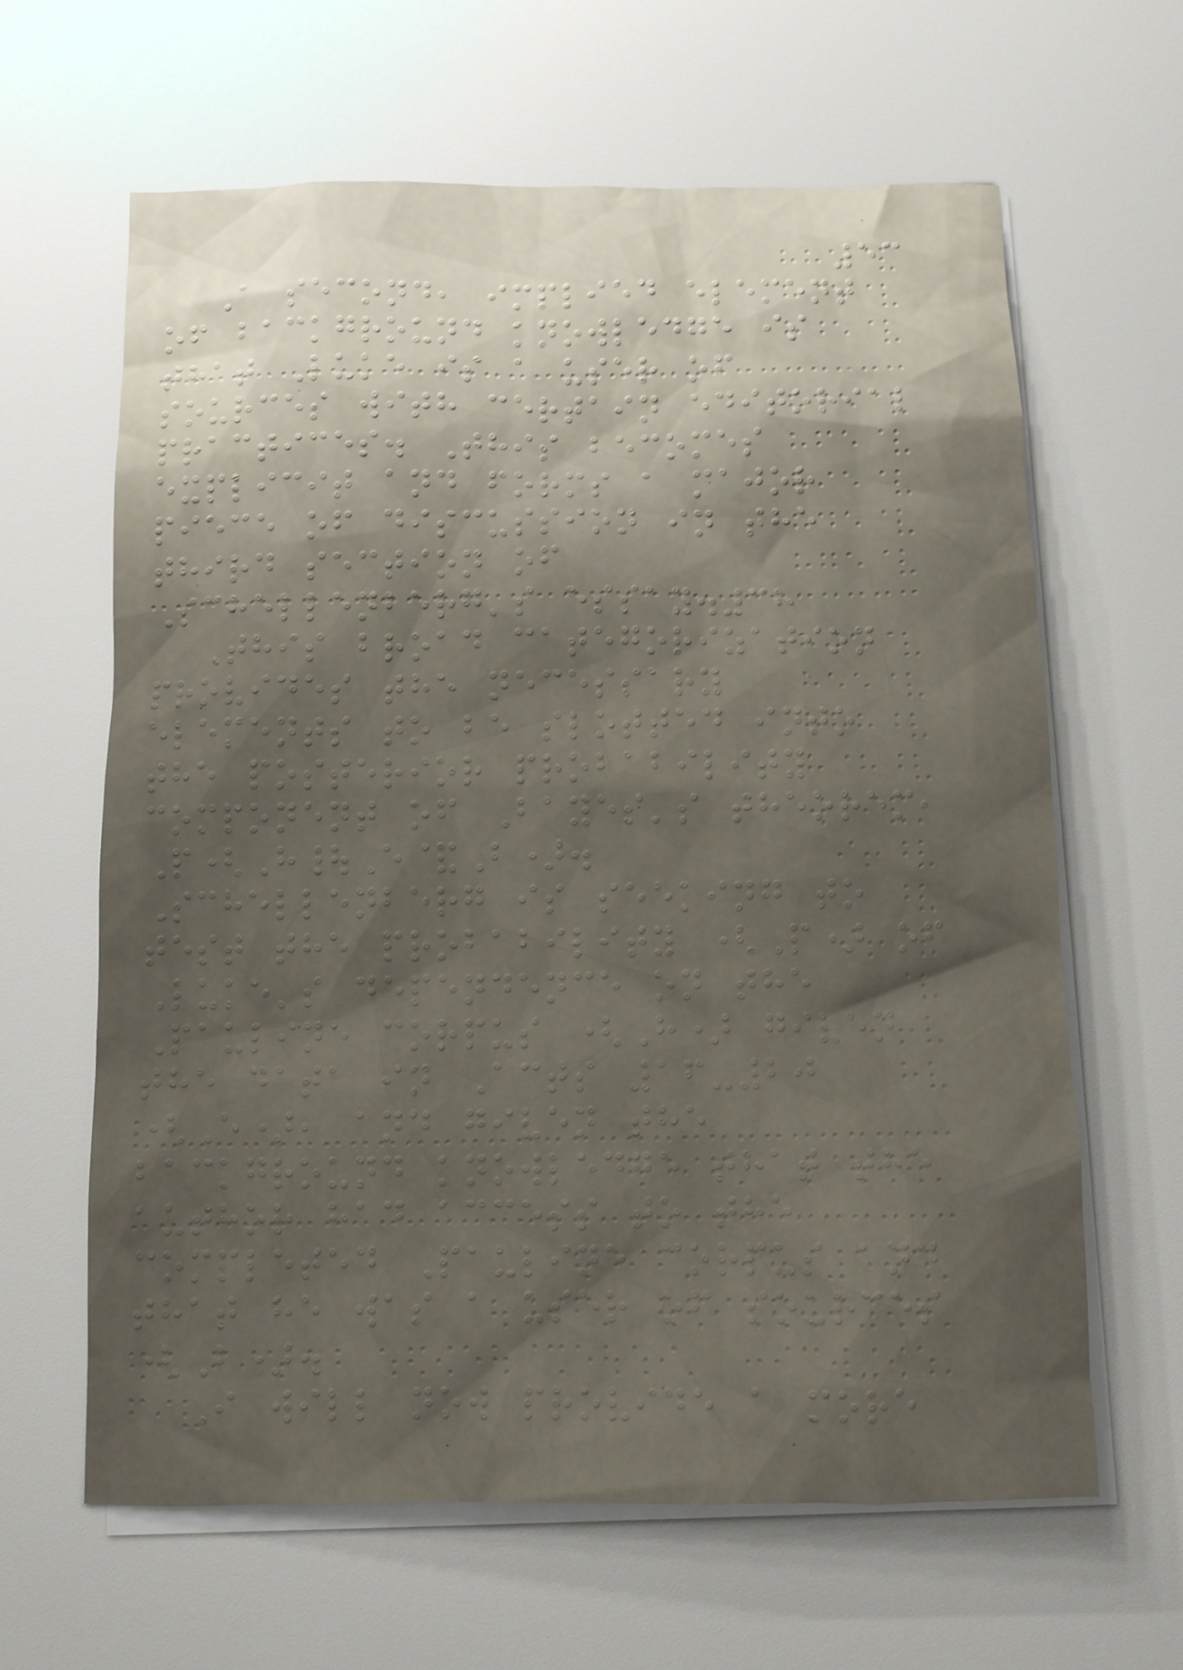53
A second, implied element
of background knowledge is
that Luke is a user of
sources with certain editorial
practices. This becomes
explicit and forms a major
piece of discussion in the
third section of
Schellenberg's essay.38
This broad categorization
provides the necessary
elements to be slotted into
the posterior probability
component of Bayes's theorem,
P(H|E&B).
Schellenberg is seeking to
test the probability (P) of
Luke's dependence on the
Pauline corpus (H) given
the data in Acts 16-20
(E), and given the
background knowledge that the
author had access to the
completed Pauline corpus and
that he was a user of sources
(B).
I will now provide a more
